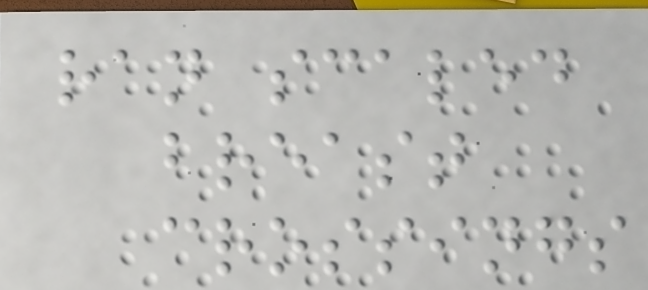ran scaled
breast
crossings
